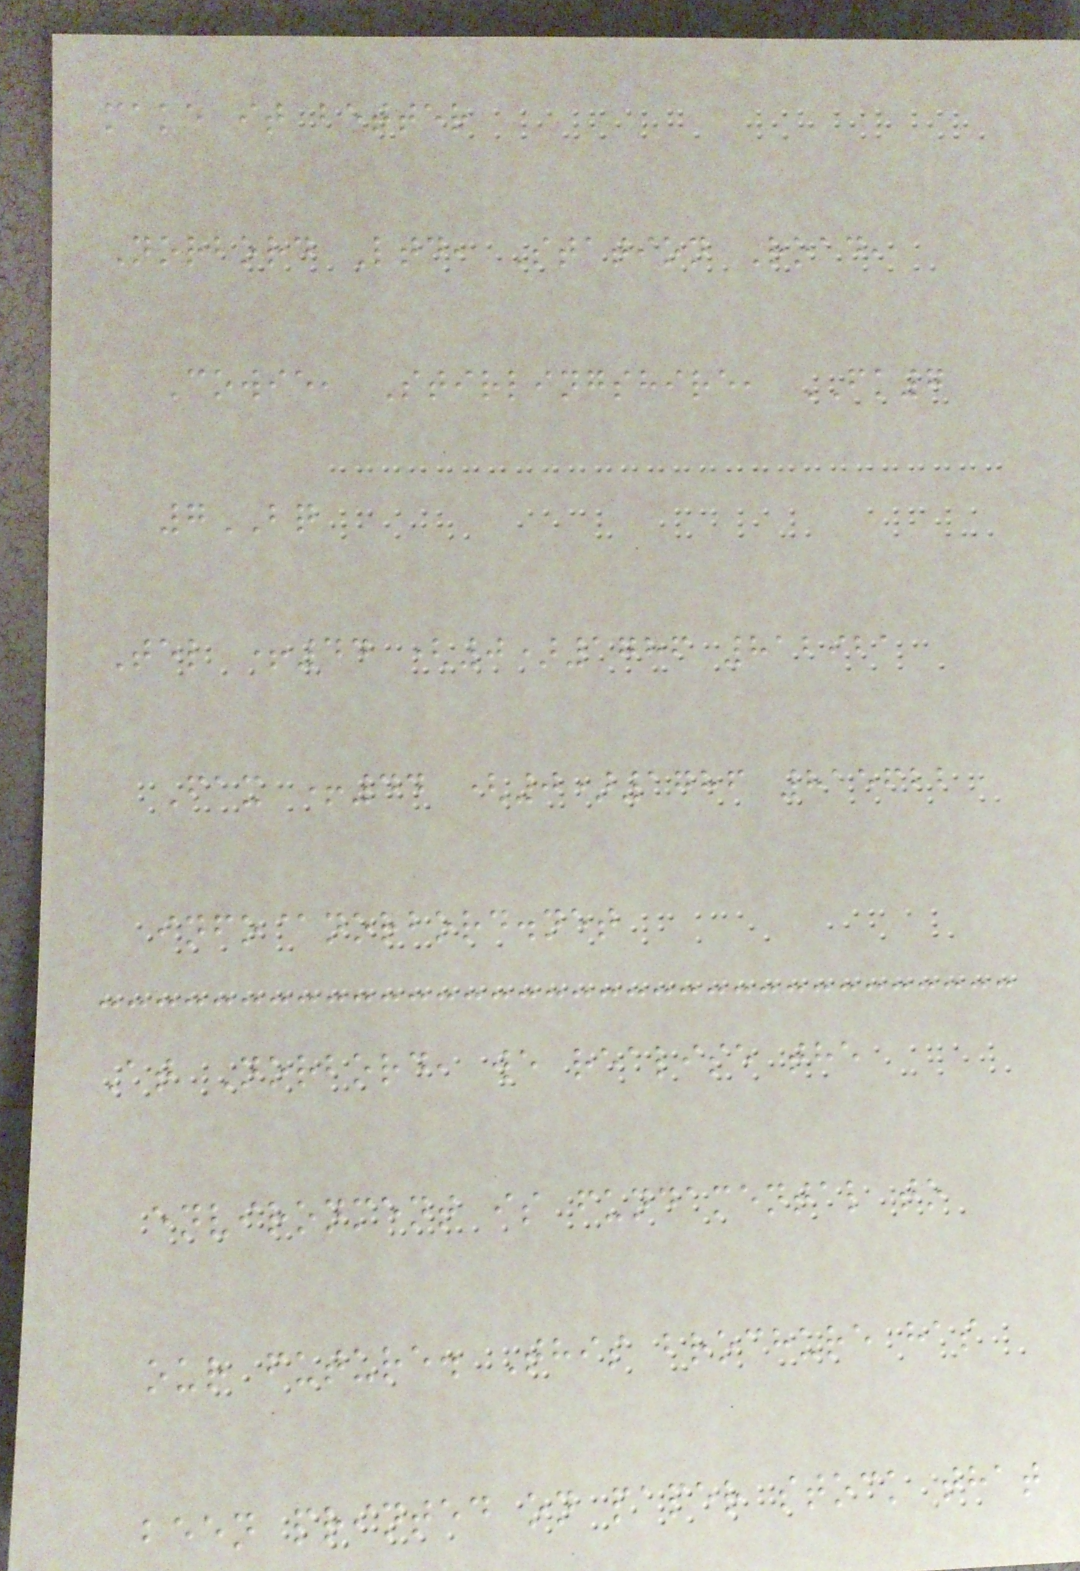make it better
Norbord Ltd, Station Road,
Cowie, Stirlingshire, FK7
7BQ
Tel +44 (0)1786 812921
Fax +44 (0)1786 815622
info@norbord.net
At Norbord, we realise the
environment is fundamental to
our future. This brochure has
been printed on paper stock that
